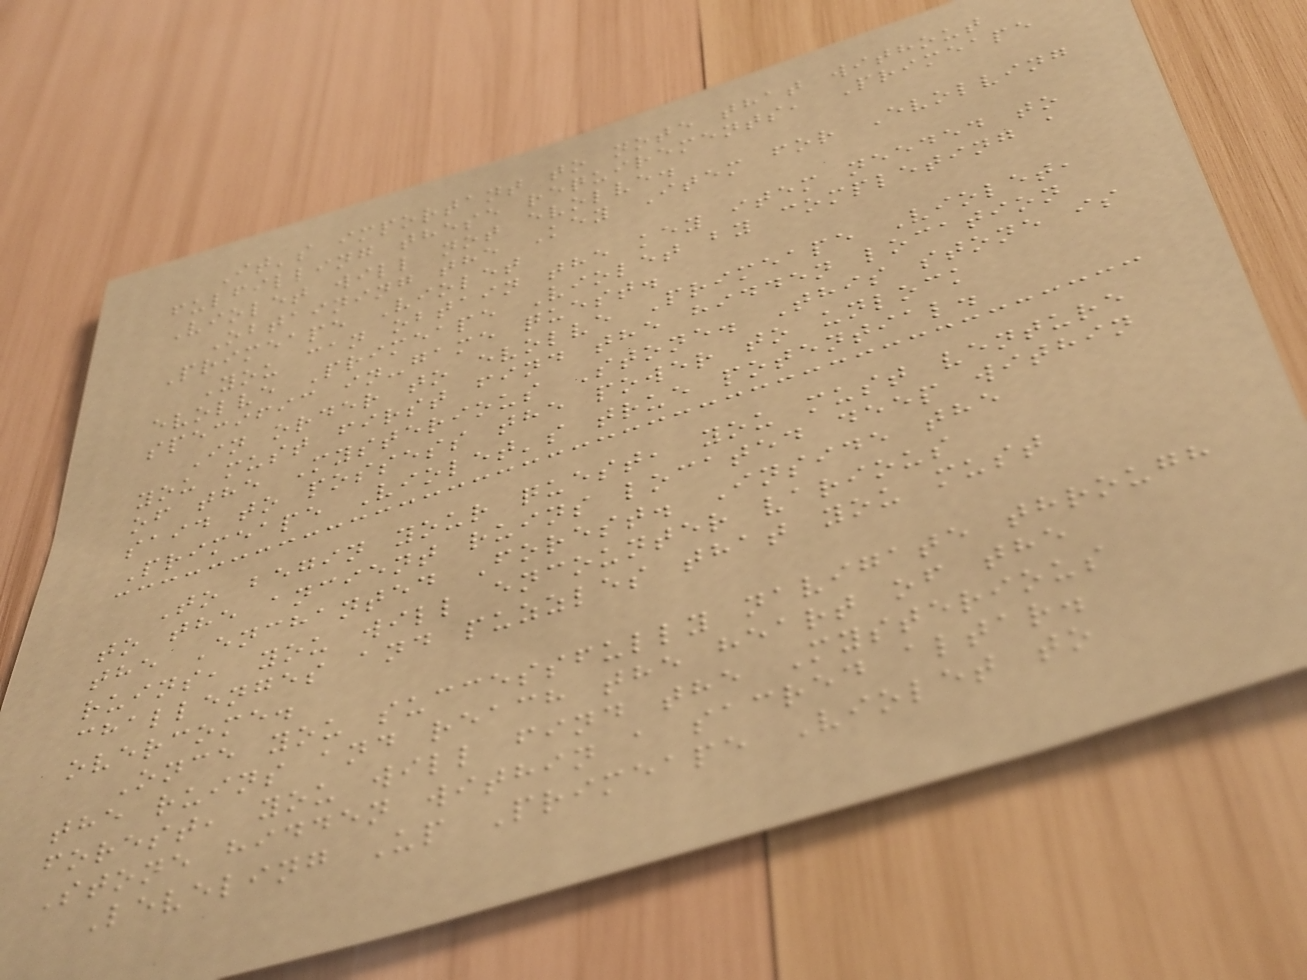It's important to note that without
fulfilling these requirements, Primeape
Violet will not evolve.
Obtaining the Key Item for Evolving
Primeape Violet
You can obtain the key item needed to
evolve Primeape Violet by completing a
specific in-game quest.
In order to evolve Primeape Violet,
you must first find the hidden location
of the Mysterious Stone. This stone is
said to possess the power to unlock
Primeape Violet's true potential.
To begin your quest, you must venture
to the ancient ruins located deep within
the Enchanted Forest. Inside the
ruins, you will encounter various
challenges and puzzles that you must
overcome.
Once you successfully navigate through
the ruins and reach the heart of the
forest, you will find the Mysterious
Stone hidden within a sacred altar.
Leveling Up Primeape Violet to
